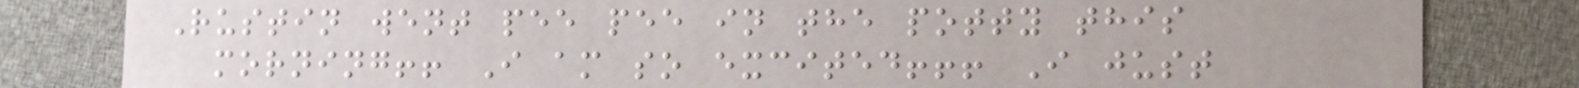Rustin went pee pee in the potty this
morning!! I am so excited!!! I just
